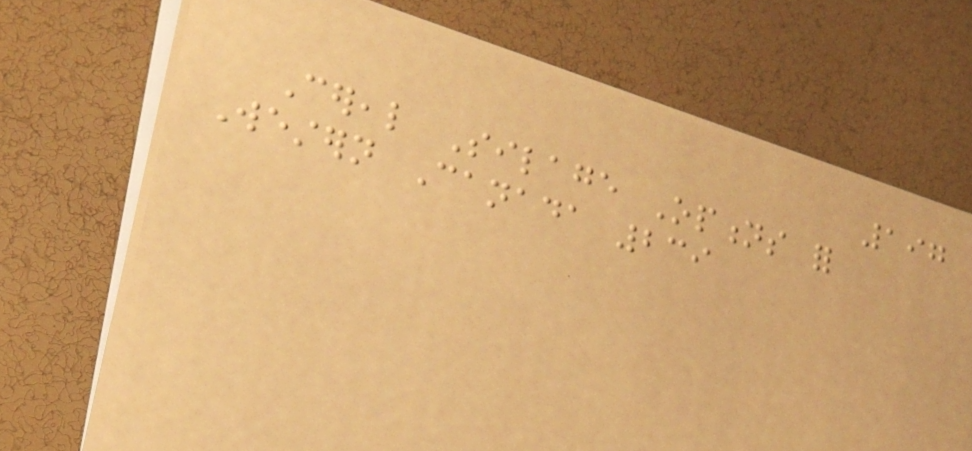197
Cereal Silage Options for
Western Canada 239
